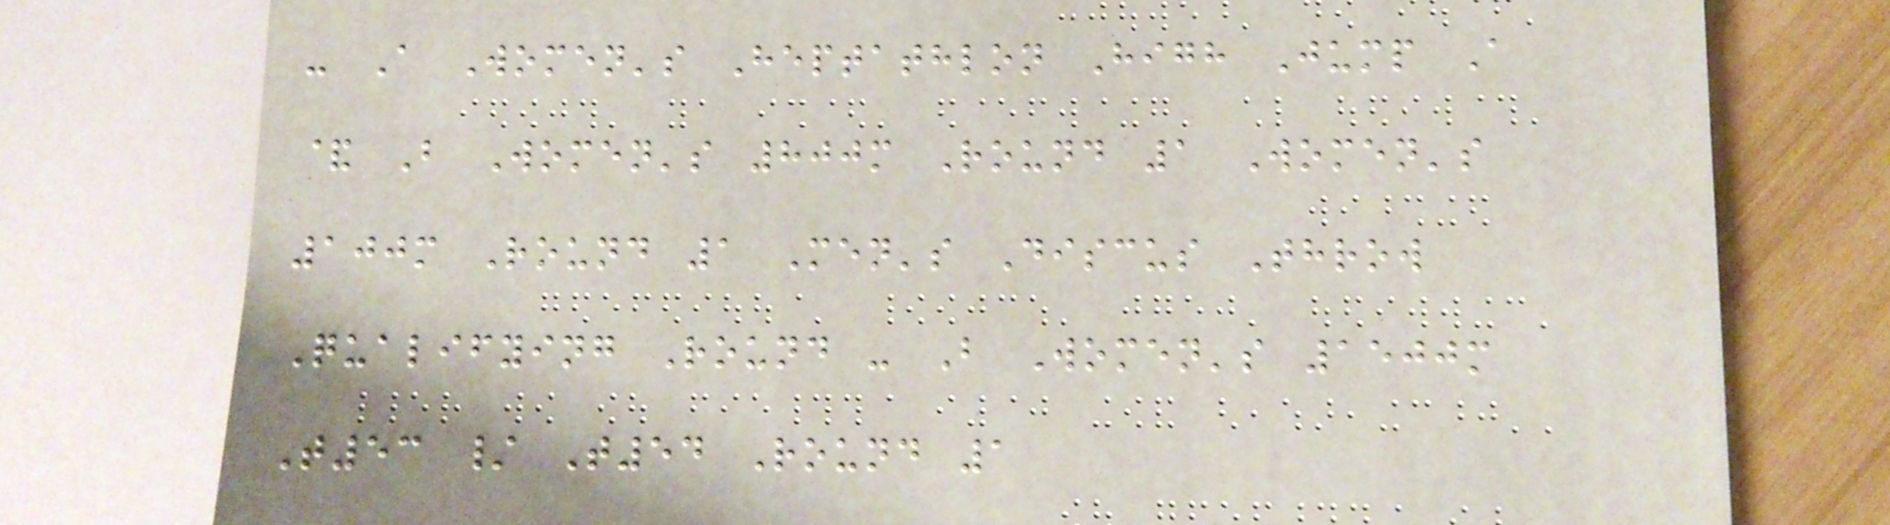- A Women's Heptathlon High Jump A
& B Women's 800m Round 1 Women's
100m Round 1 Men's Discus Throw
Qualifying Round - B Women's 1500m
T53 / T54 Round 1
